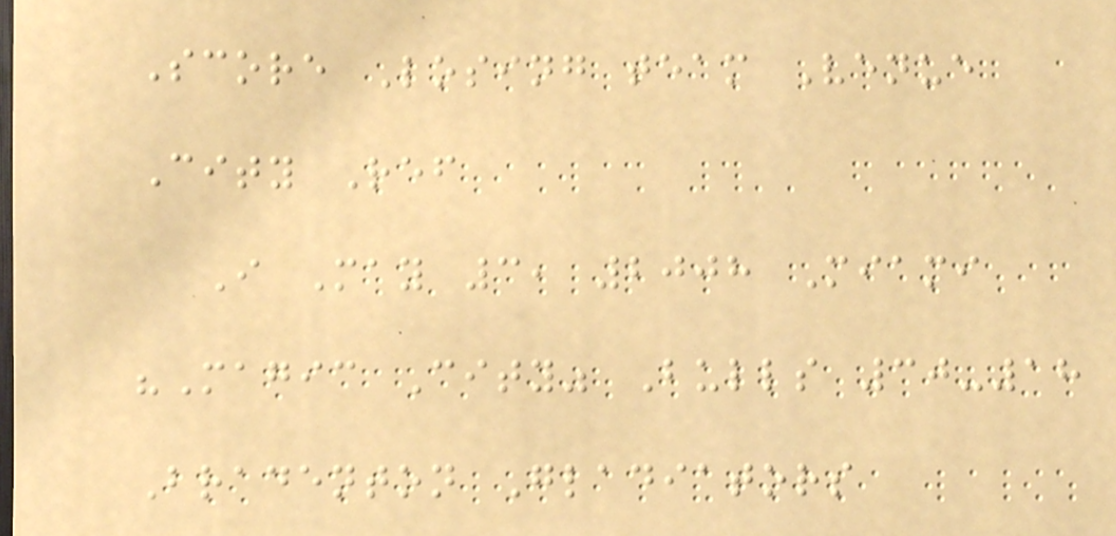Score Losing team Venue
City Ref
I May 3, 2008 Miami
"Magic City" Bulls 30-18
Bradenton Gladiators
